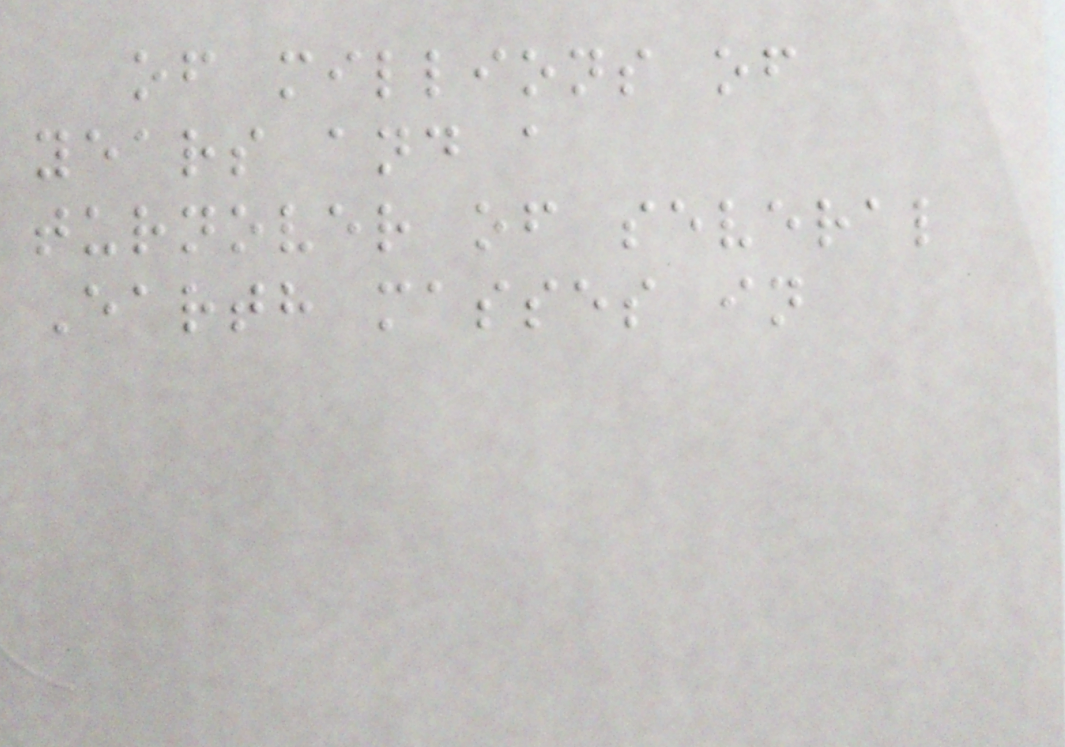of millions of
years and a
turnover of several
Earth masses in
